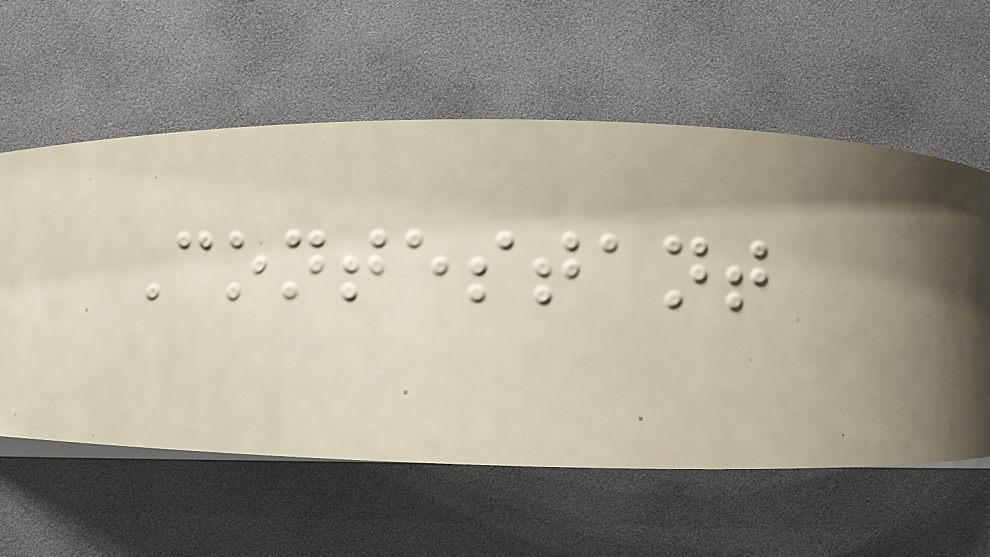Contestant
